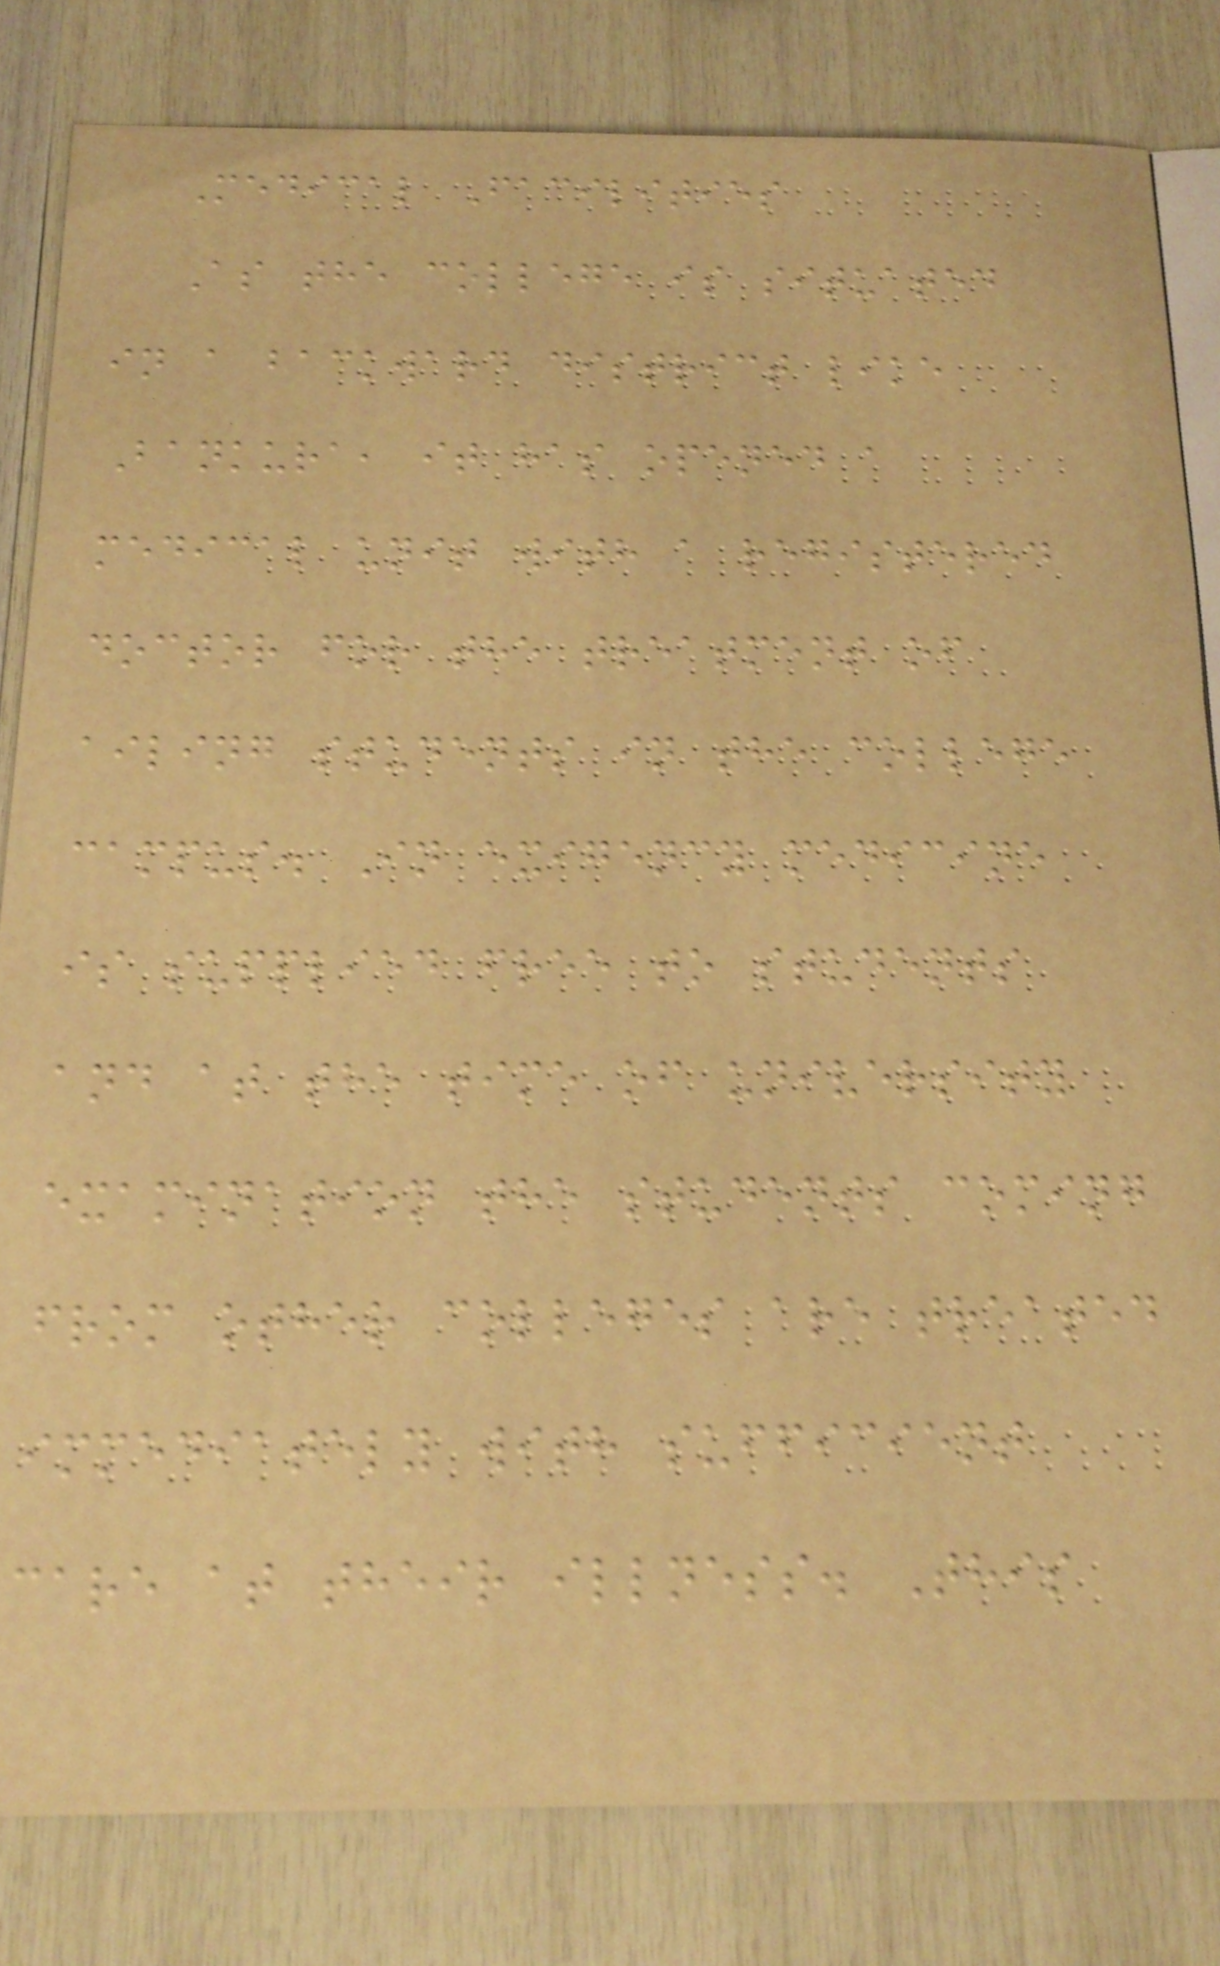Medical Facilities
As the college is situated
in a backward district like
Bankura, it has opened a
medical unit with a registered
doctor for the treatment of
ailing students in the college
campus. In exigency medicine
is supplied free to students
and at the time of university
examination the students coming
from other colleges are treated
immediately with sufficient
care at their illness. This
